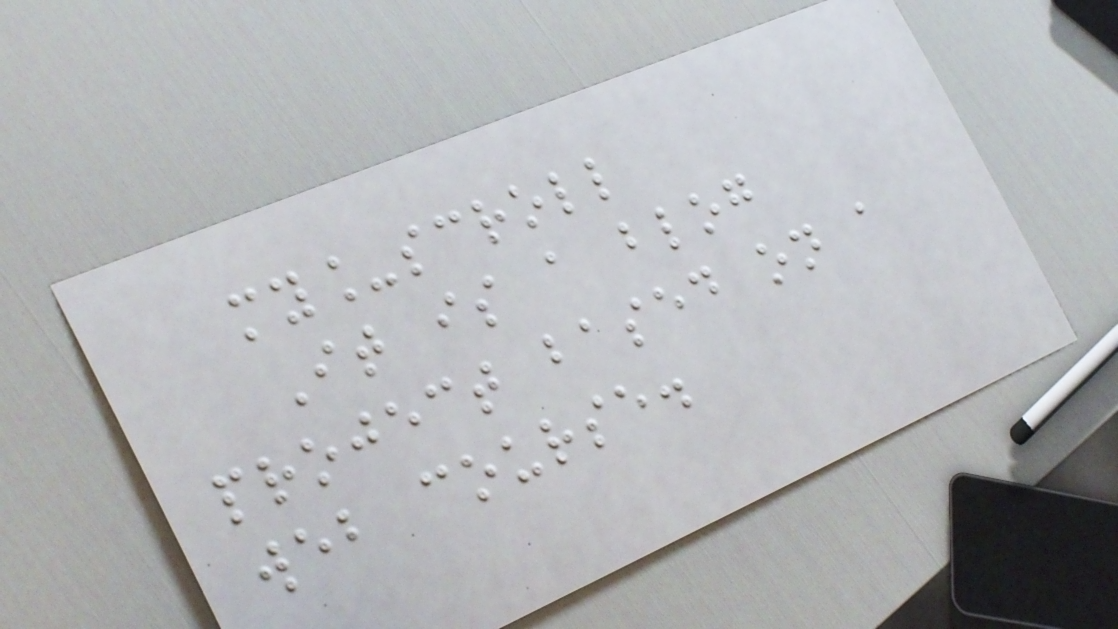my_scroll
It is a blog
project based on a
web course.
